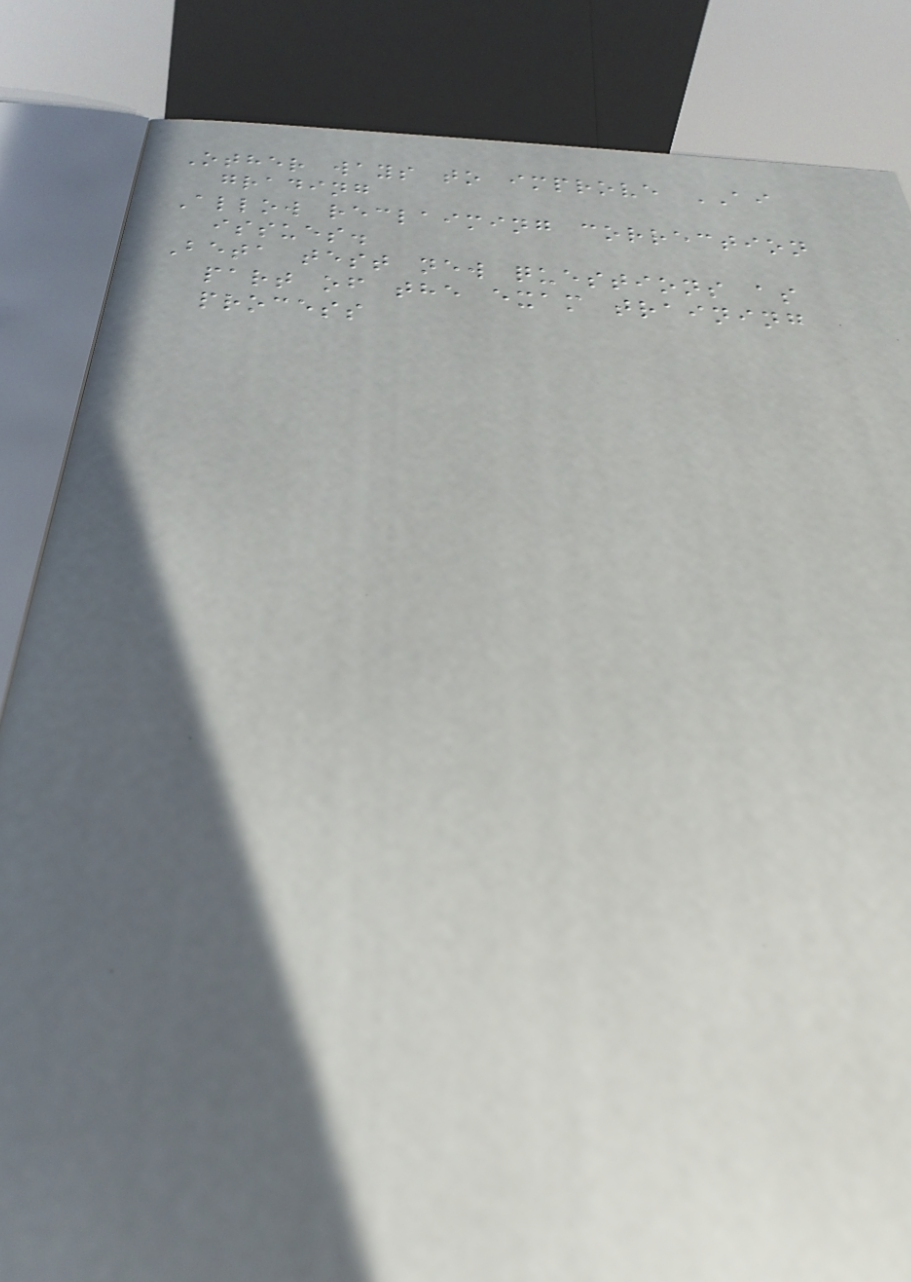Other ways to improve AI
grading
Allow reclaiming correction
issues.
Beta test new questions as
part of the exam training
process
